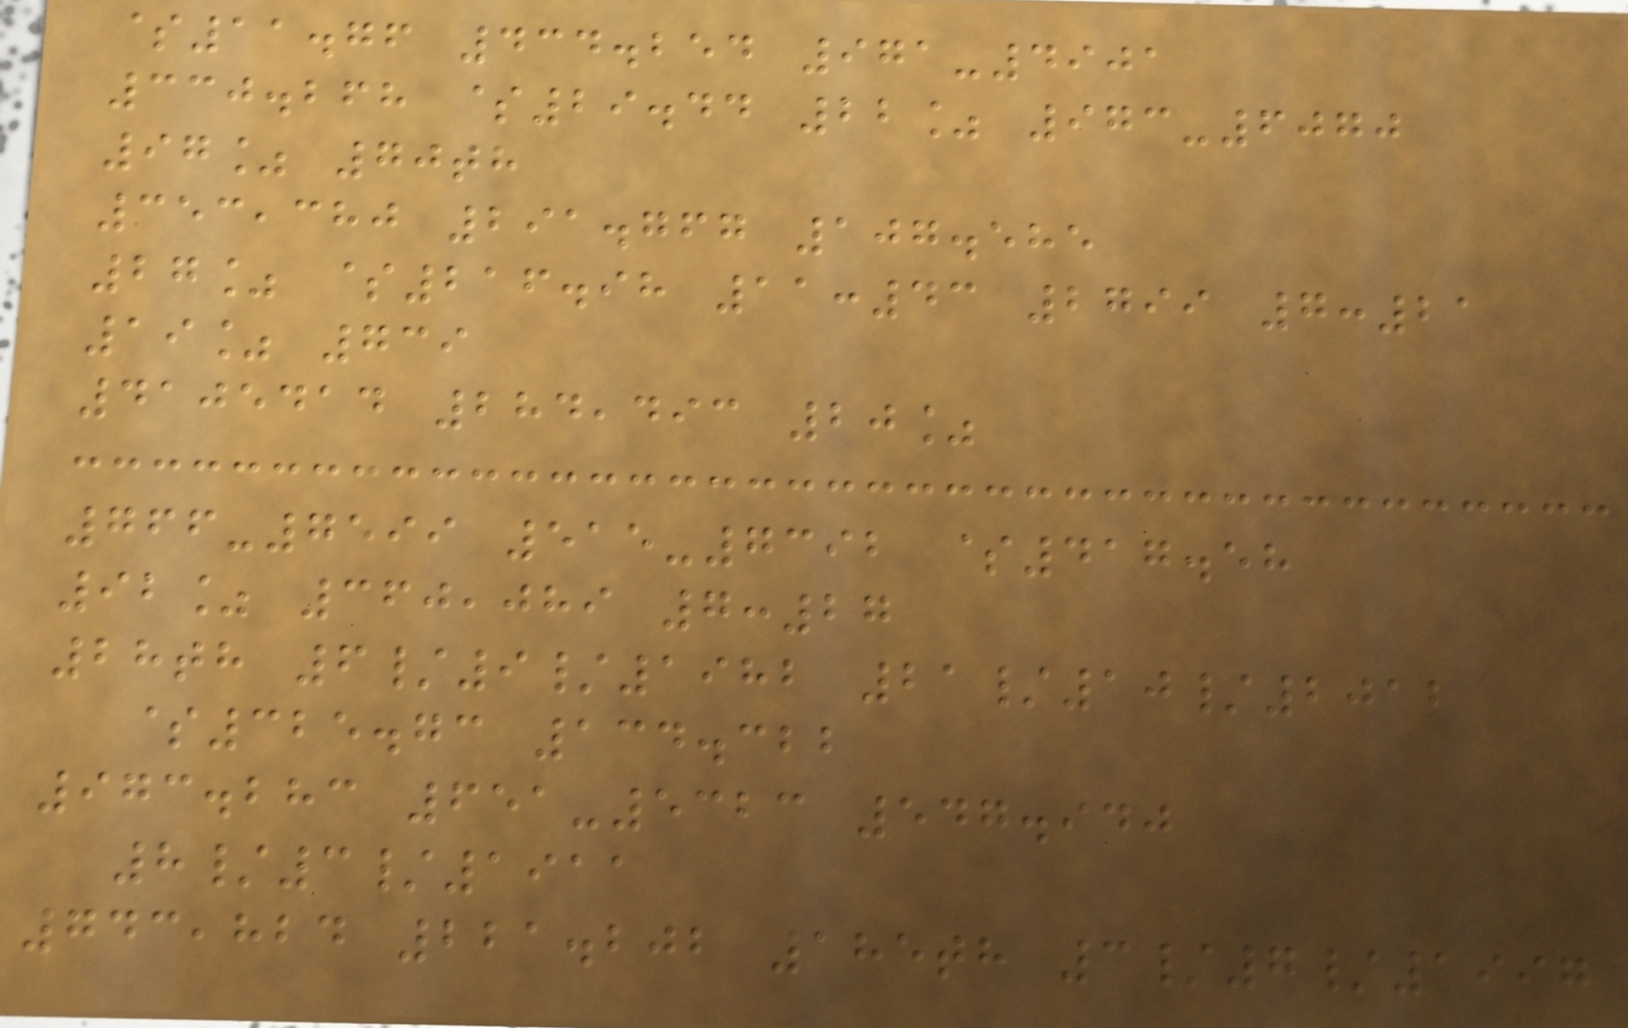$11.76 434.254 971-4901
330.268 $29.44 22% 973-6070
97% 70th
353,380 291.767 107.585
27% $216.98 11:43 2799 7:21
19% 739
4105414 284,493 20%
766-7599 515-7392 $417.58
92% 360,089 7:27
28th 6/9/1982 21/10/2012
$325.73 134.322
973.283 651-5323 547.940
8/3/1911
743,824 221.202 185th 3/7/1997
